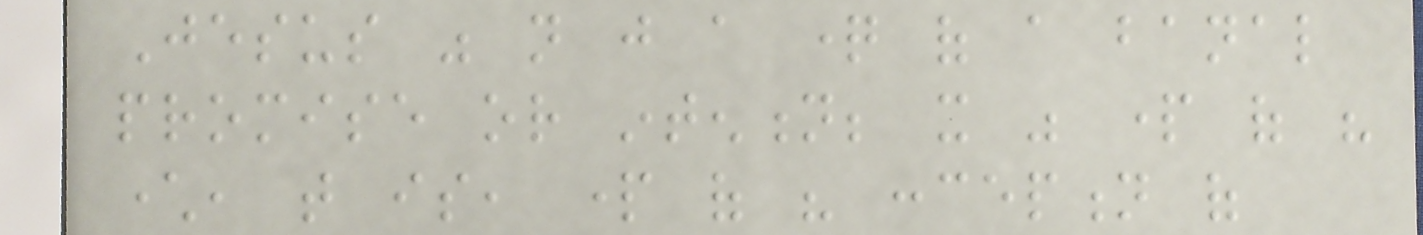Jesus was not just a question of a banal
promise or intention; it was part of his
character, that is, part of his conception of
